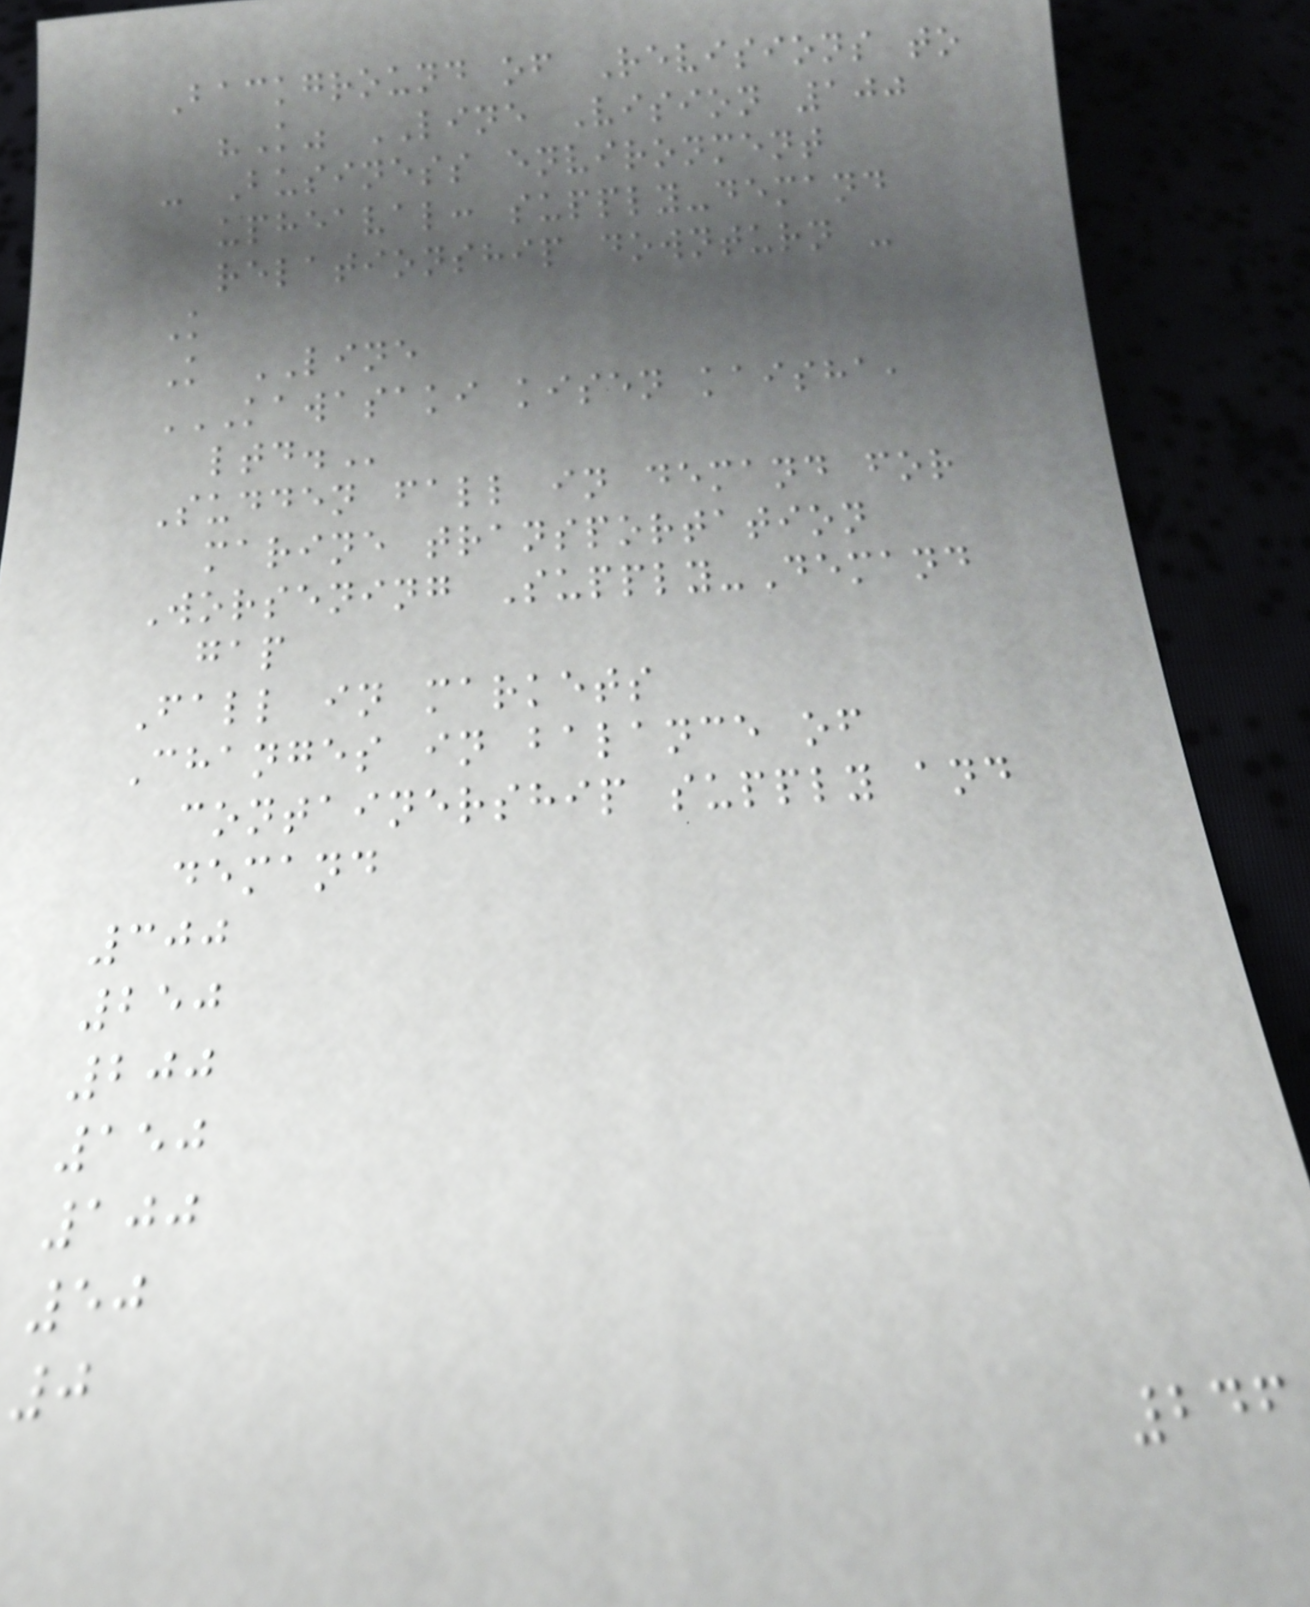Background of Revisions to
"K" LINE Vision 100
- Business environment
upheaval: supply-demand
relationship downturn -
K
K LINE
KAWASAKI KISEN KAISHA,
LTD.
Sudden fall in demand for
marine transportation
Worsening Supply-Demand
gap
Fall in markets
Changes in balance of
containership supply and
demand
300
250
200
150
100
50
0
246
